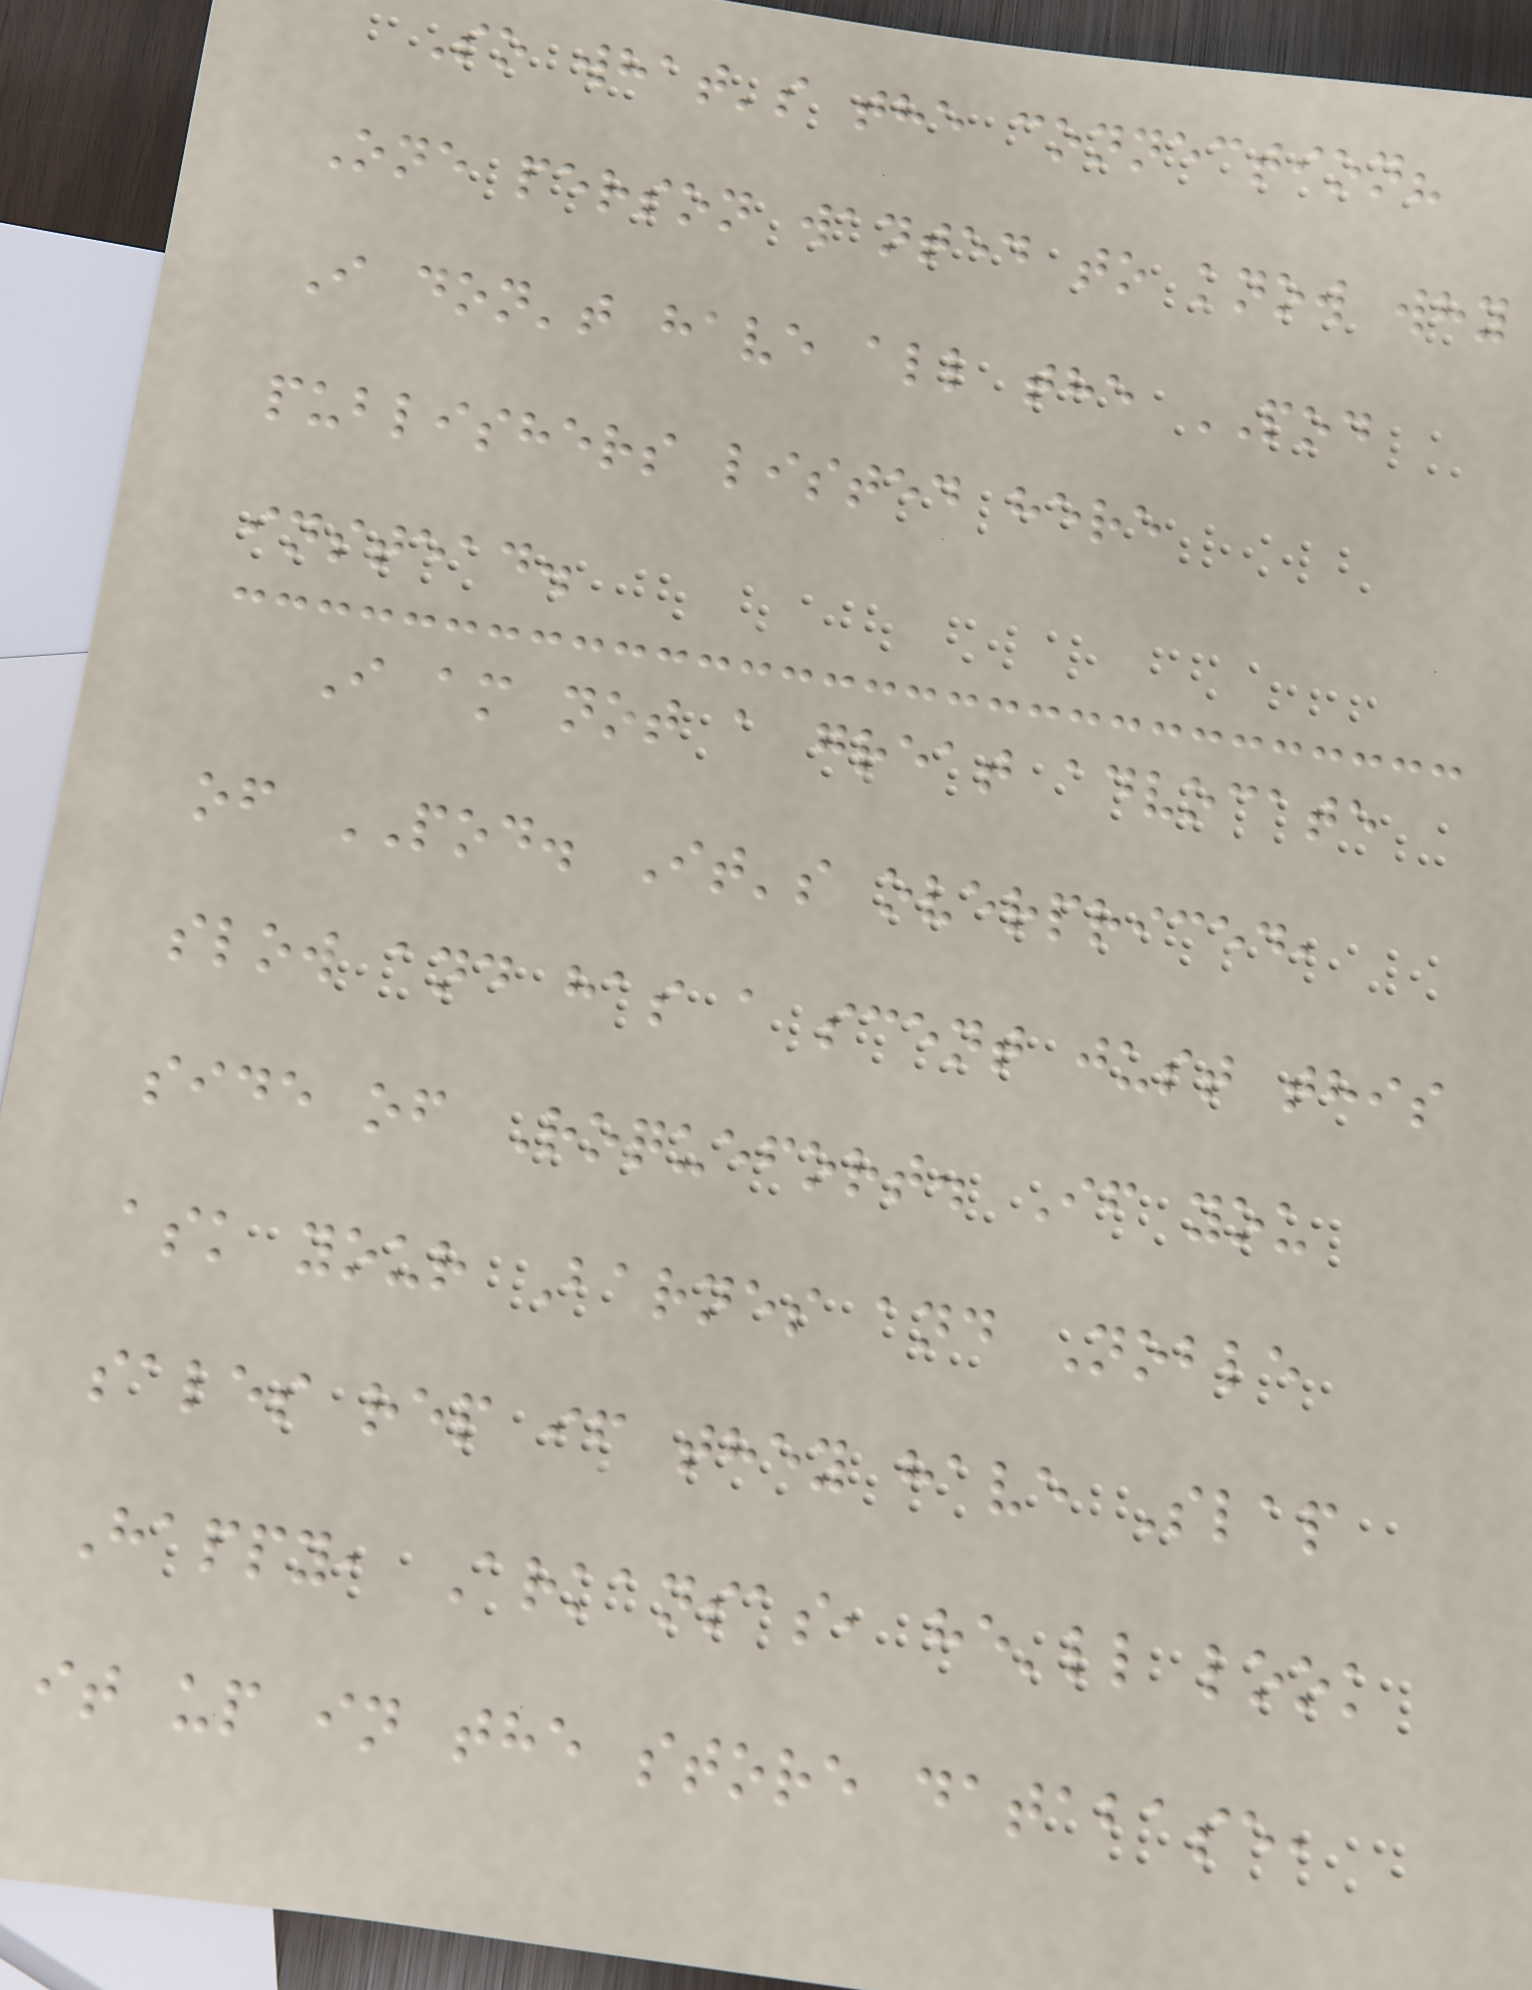So what's the connection?
One person wanted to know why
I don't have all the POD
publishers listed here
instead.
I am not a great advocate
of POD. It's overpriced,
slow and has a scent just this
side of Roquefort. If you
ask your Barnes and Noble
sales rep if they have Slap
Happy, Arkansas, he'll look
it up in the store database,
